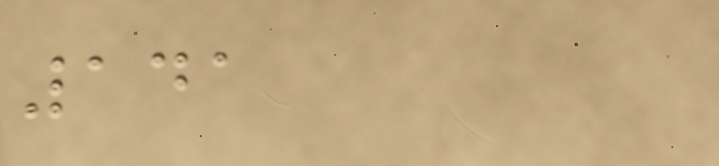141
